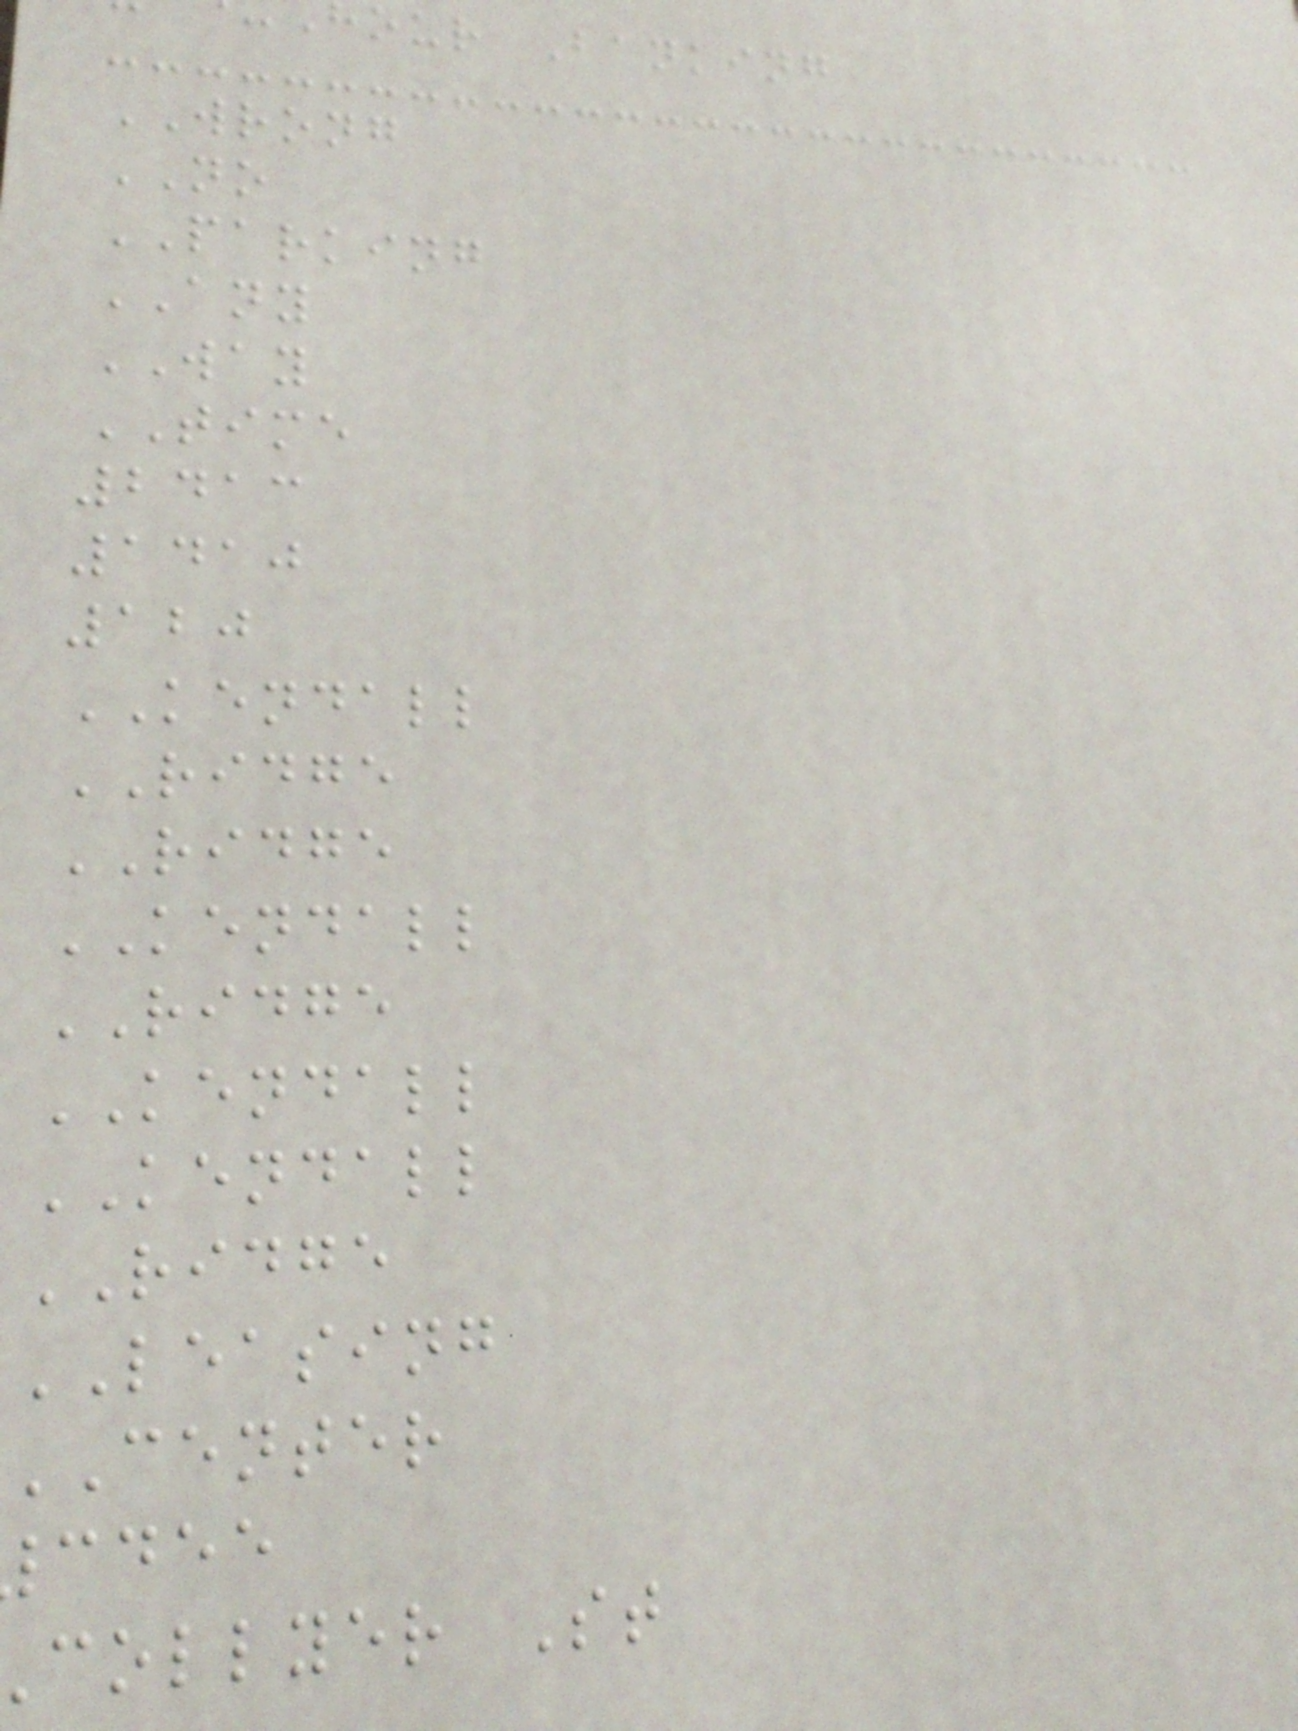our Banking
WRONG
NO
PARKING
ANY
WAY
TIME
2413
1410
120
KENDALL
RIDGE
RIDGE
KENDALL
RIDGE
KENDALL
KENDALL
RIDGE
LEASING
CENTER
cdee
collyer St
